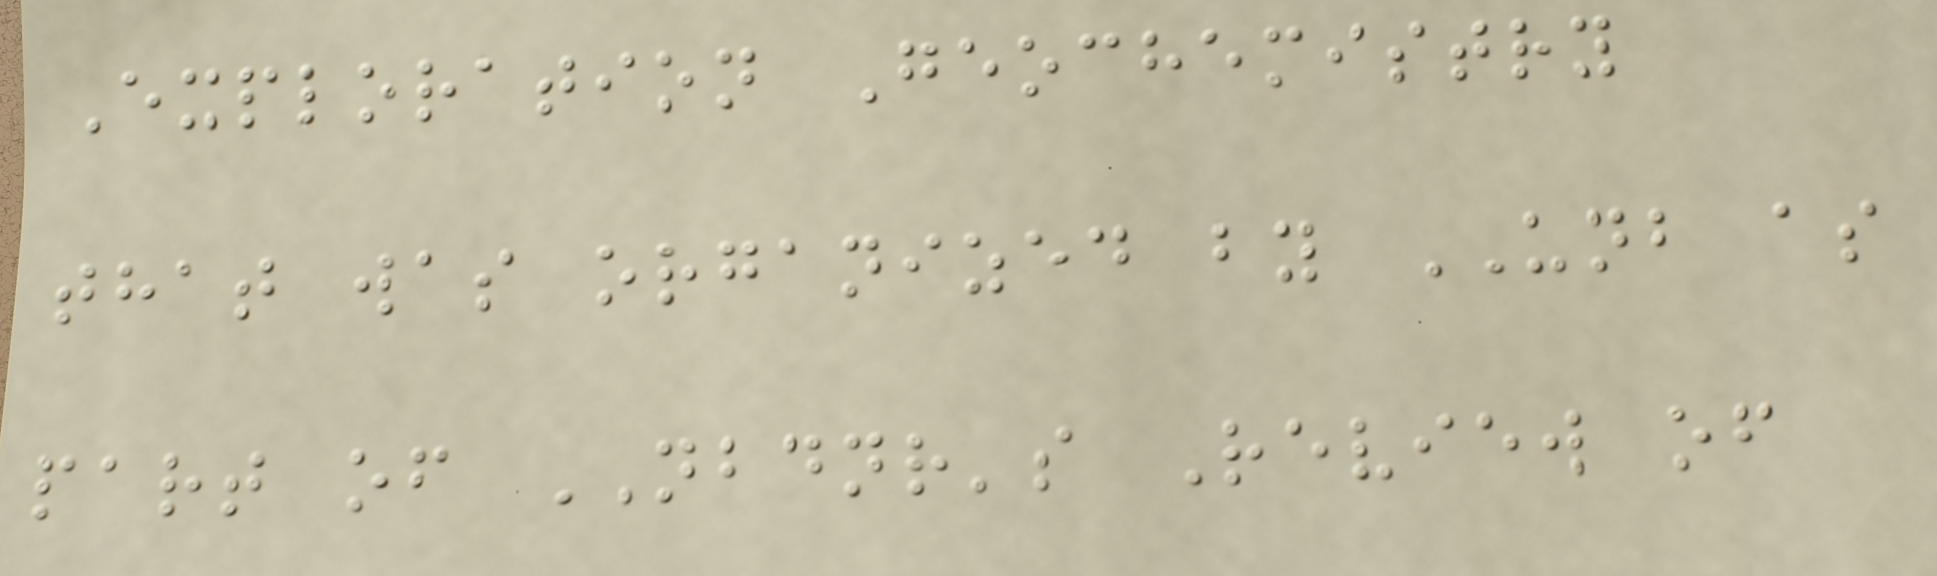Exploration Geochemistry
that was organized by UNB as
part of NBDNR's Review of
